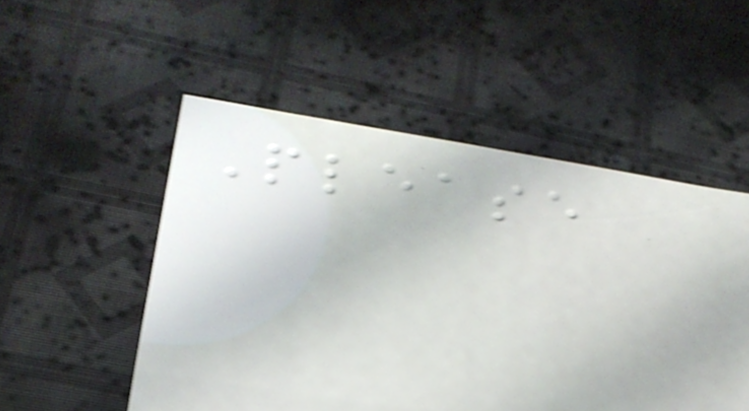Please
